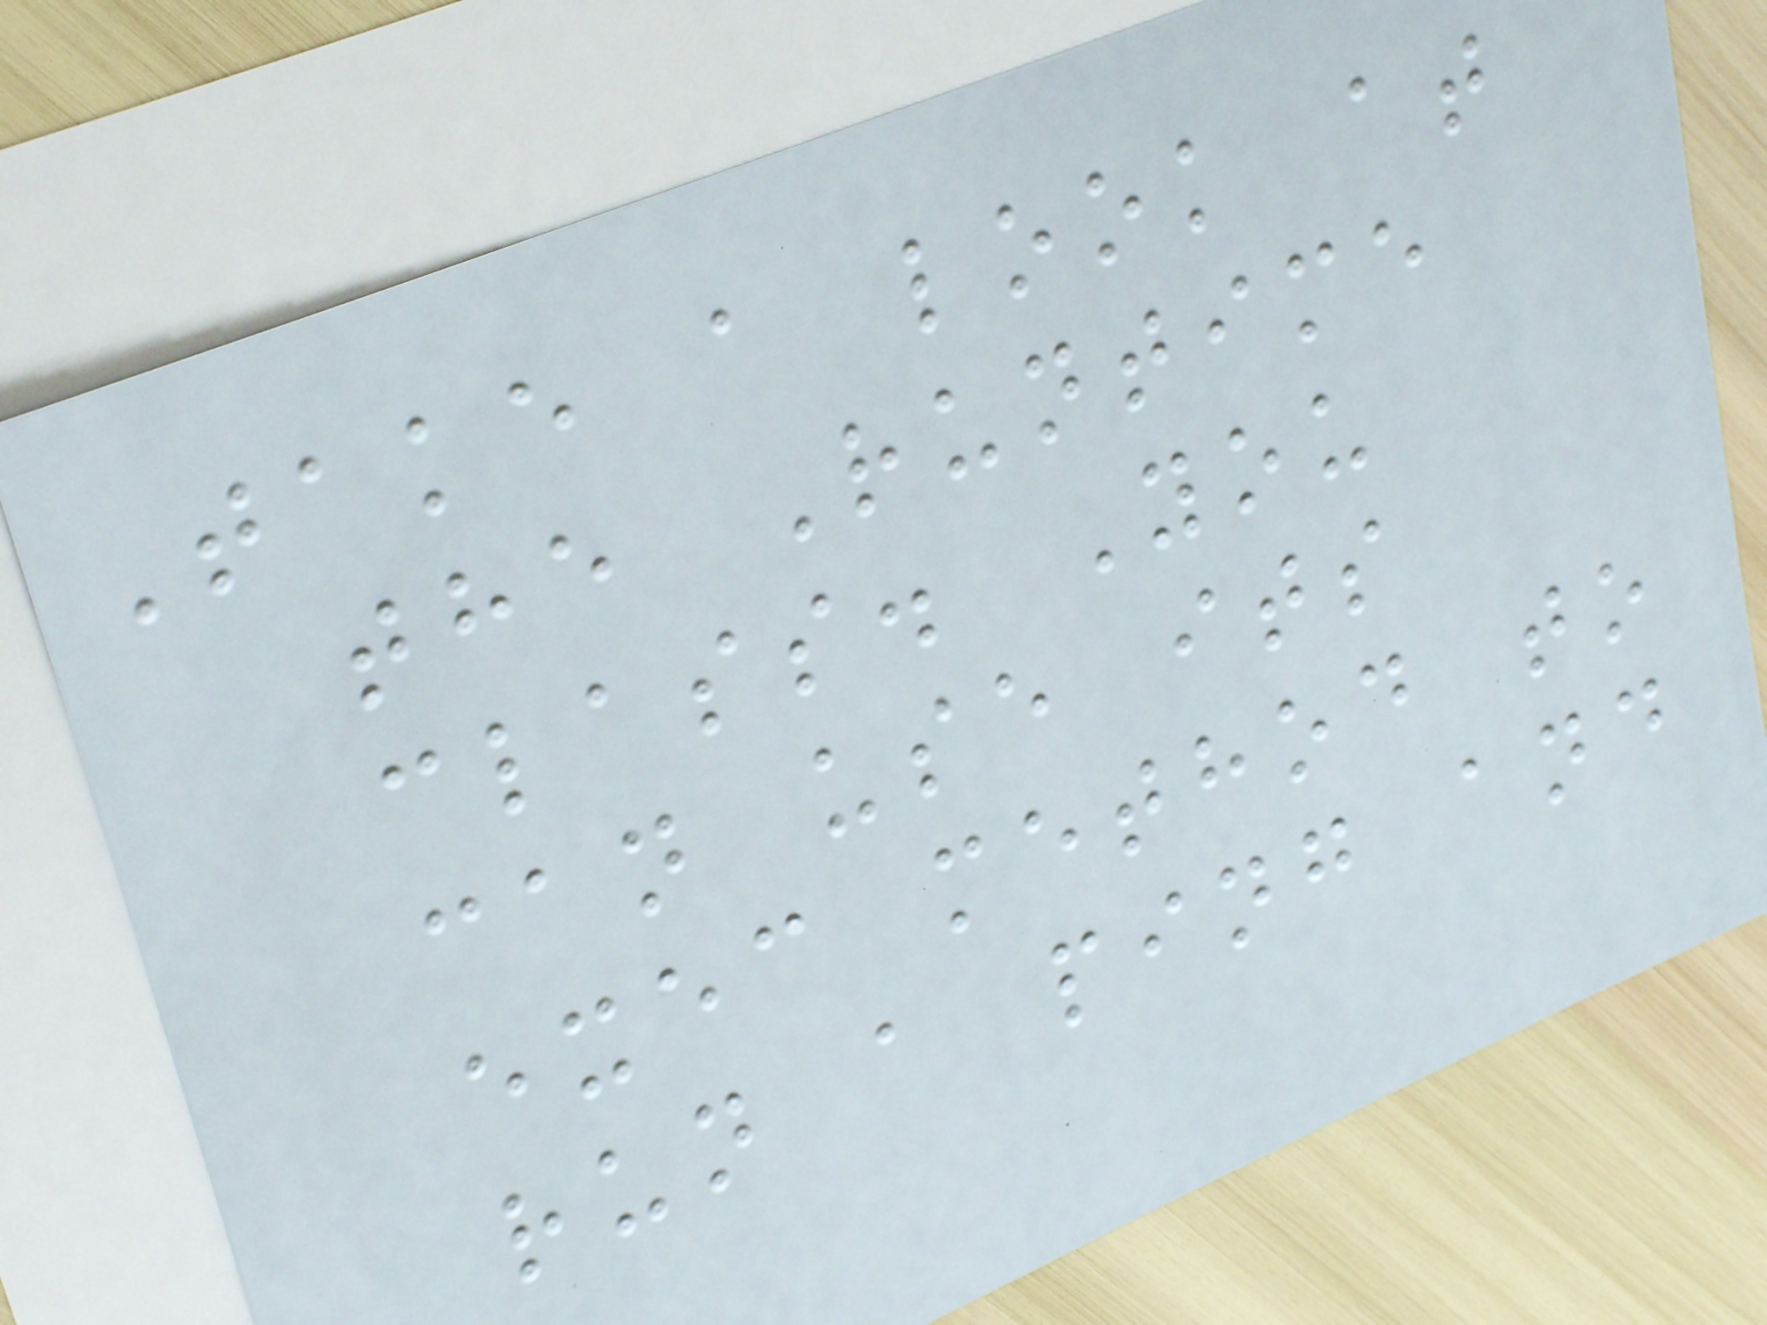Take a look at
the Runtime
class. You
can use its
exec method to
run a ping and
